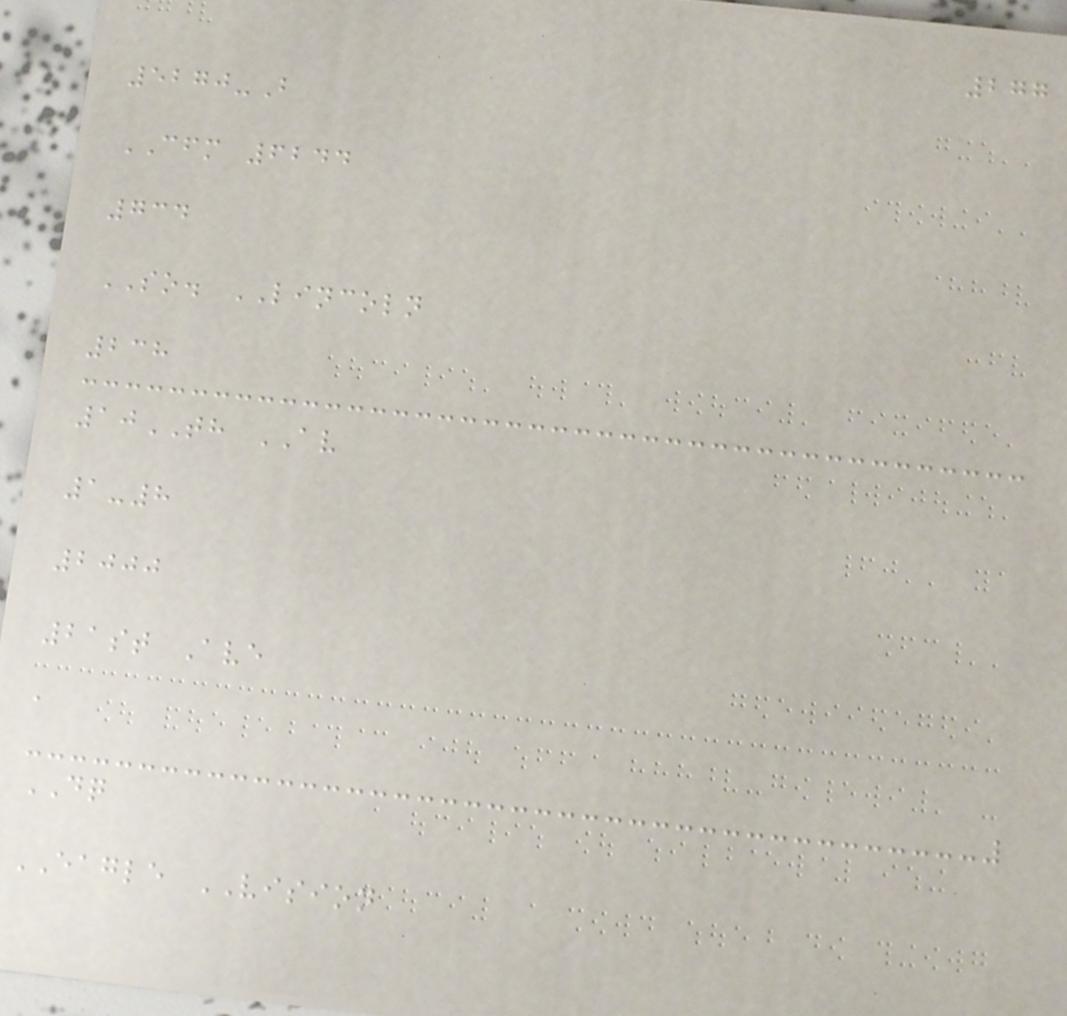277
5270-B
CFM 6244
734
SO. LINCOLN
238
10TH AV
1-8
2000
21st Ave
a
DQ
EAGLE VISION
